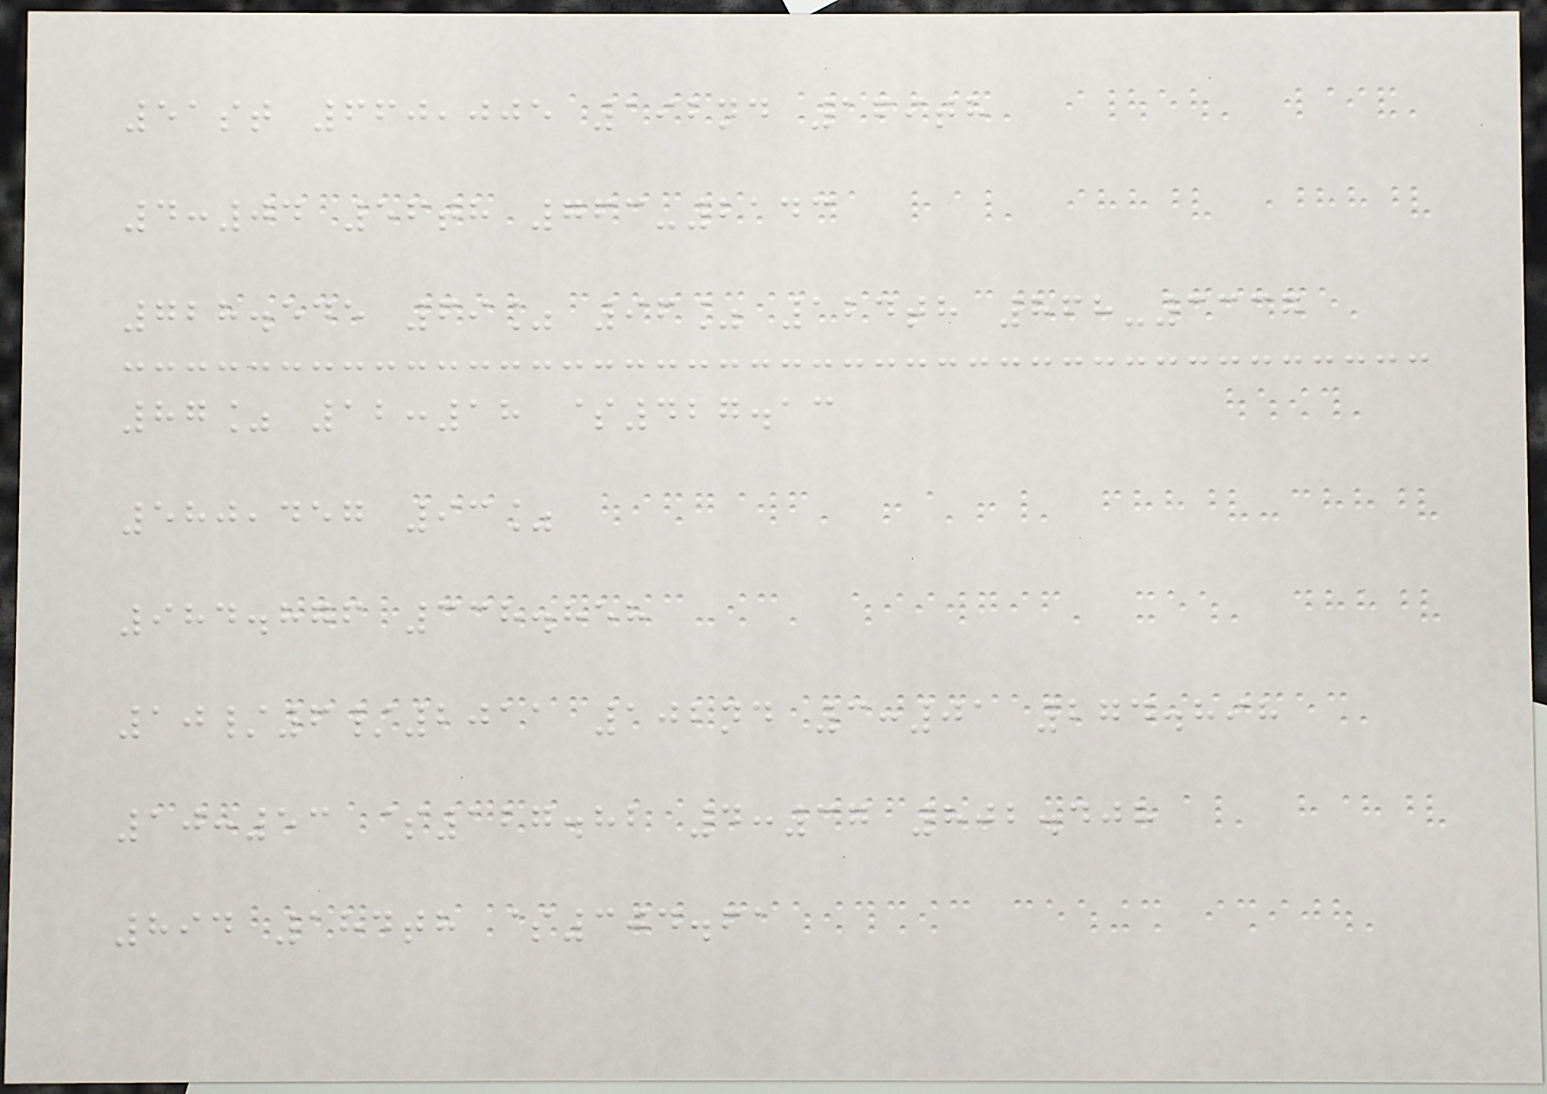51st 660,005 192nd 169th
4:04 56th 763-2143
728.545 69% 96% 124th 868-3337
87% 12:18 $427.13
580,457 93%
984.876 338.858
10/6/2011 102nd 3:01 274.898
10:53 $127.82 4:37 802.408
894 184th $304.61
